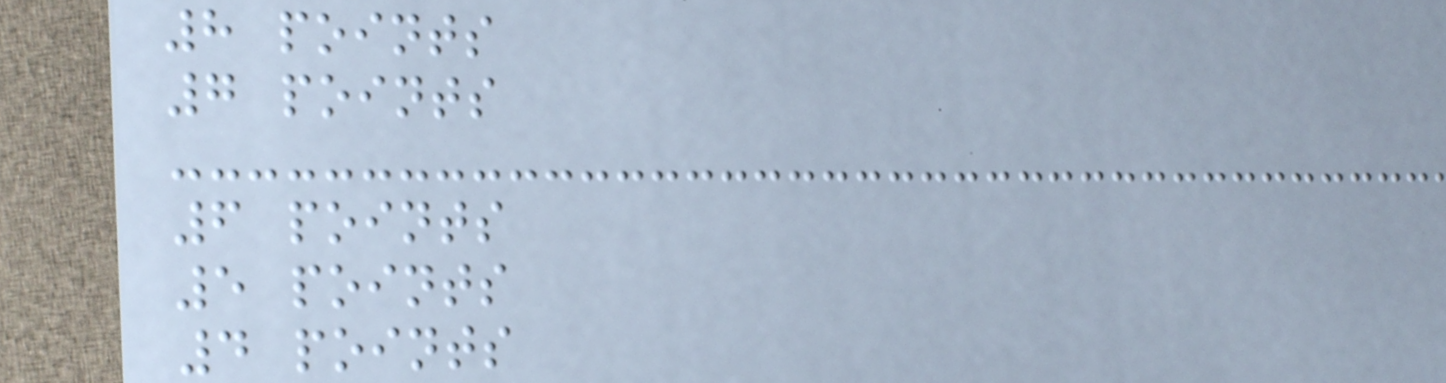8 points
7 points
6 points
5 points
4 points
